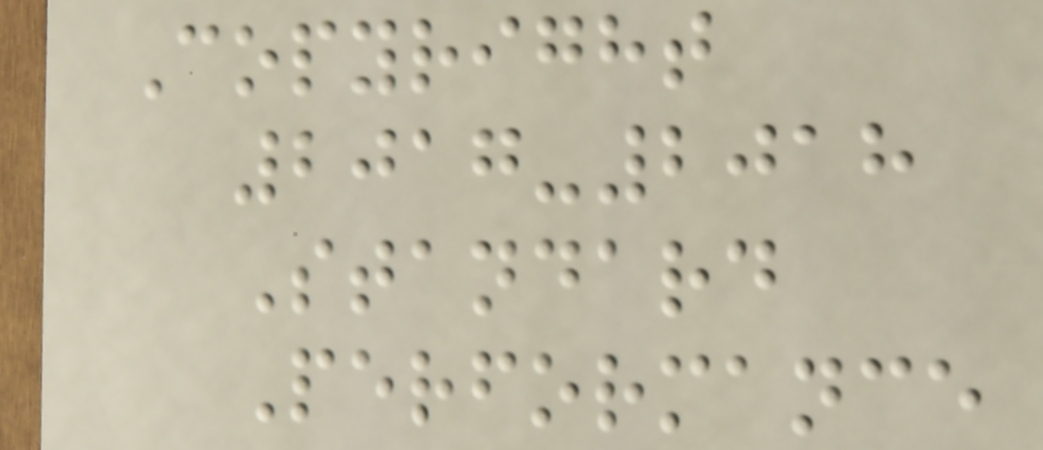Copyright
2017-2018
Standard
Performance
